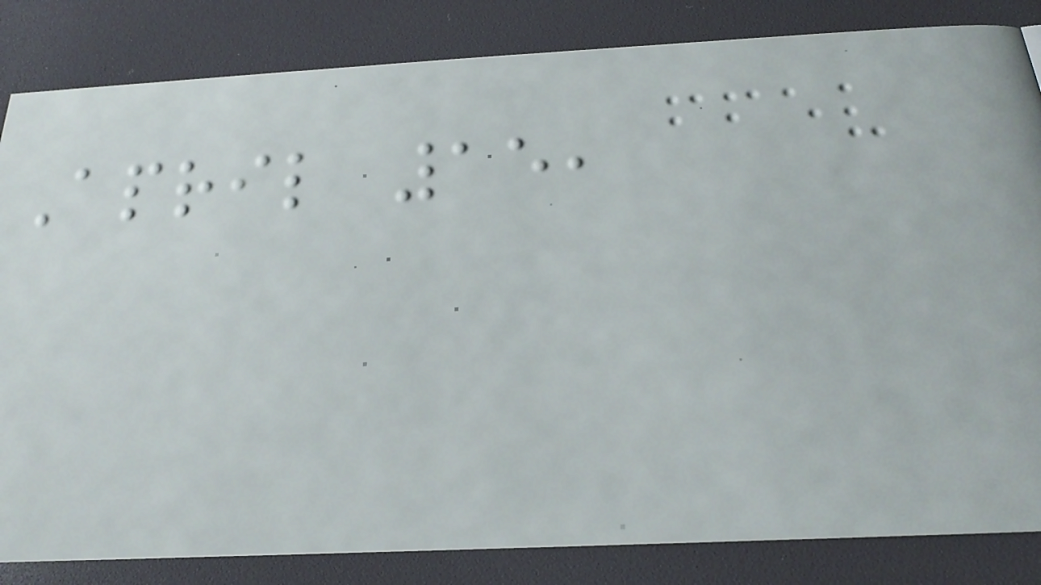April 15,
